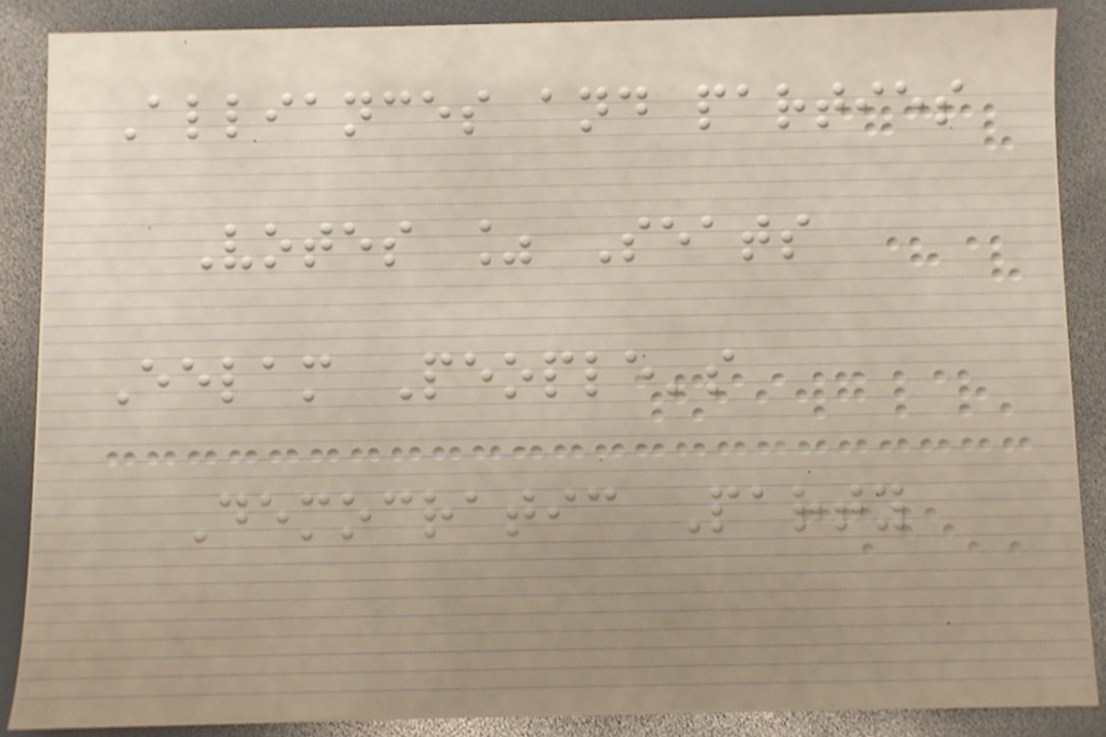Alliances and parties
Votes % Seats
Eelam People's
Democratic Party
